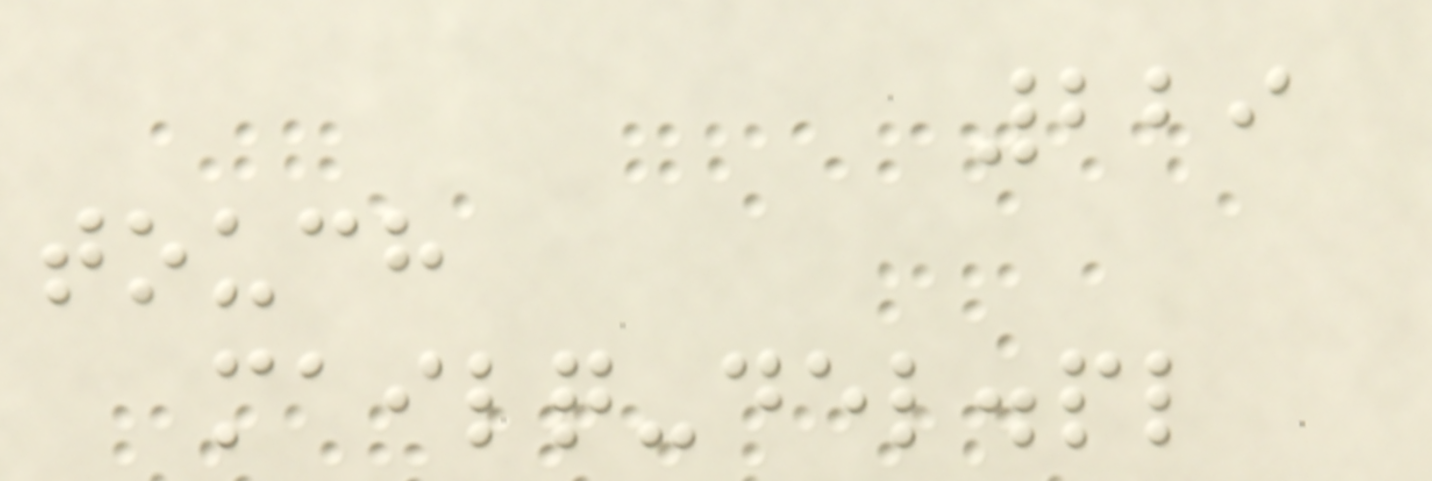229
touch
mailq-del.pl
